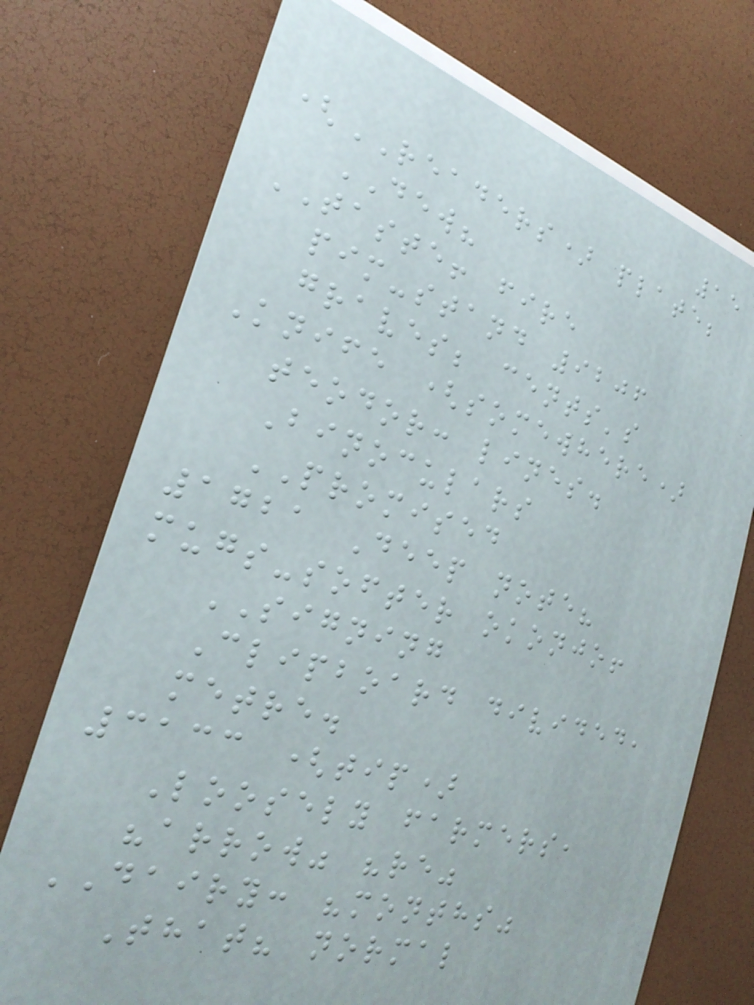15
(READERS) plate;
DEW?
TASTE! fire
pim-stand 9206
graves; cents's
Knife (somewhere)
teodor: lines.
Binoculars
PROMISED
1721 Deep note?
mugs-softer okonjo!
SIGNING
Clipboard divided,
metre.
3133 (tip)
Loosely farmers,
"arrow" "re"
DAIRY: "months"
That? normal
